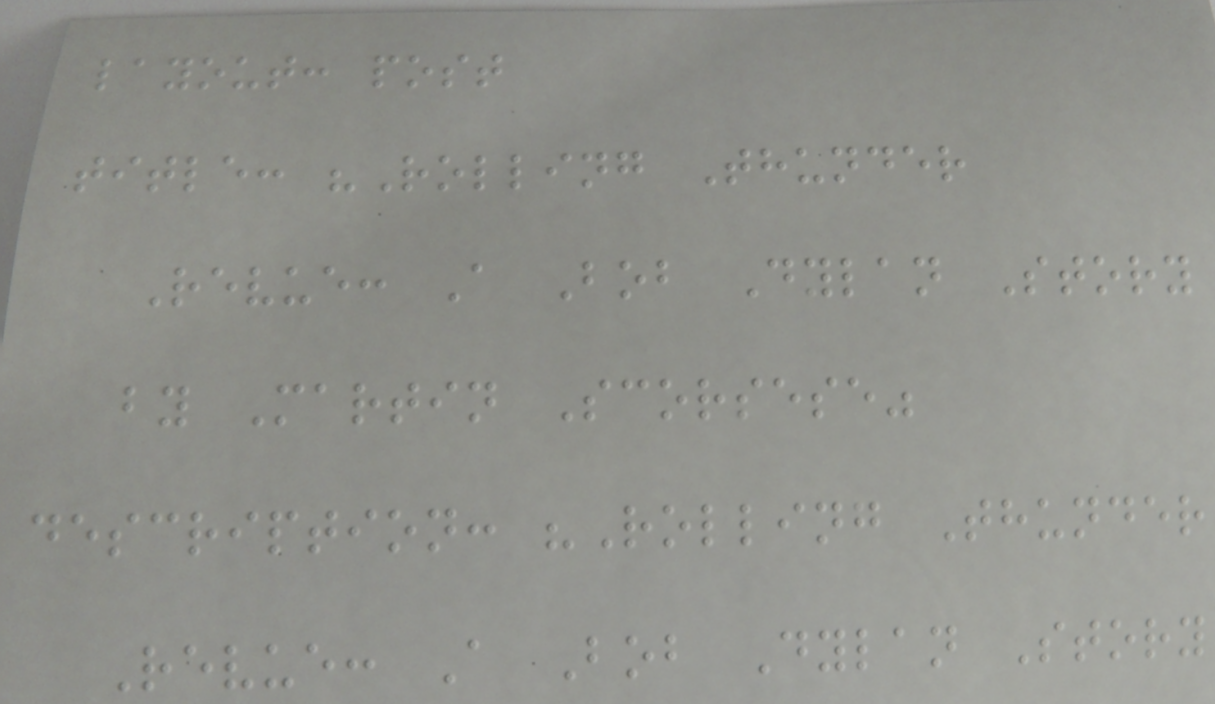layout: post
title: "Rolling Thunder
Revue: A Bob Dylan Story
by Martin Scorsese"
description: "Rolling Thunder
Revue: A Bob Dylan Story
